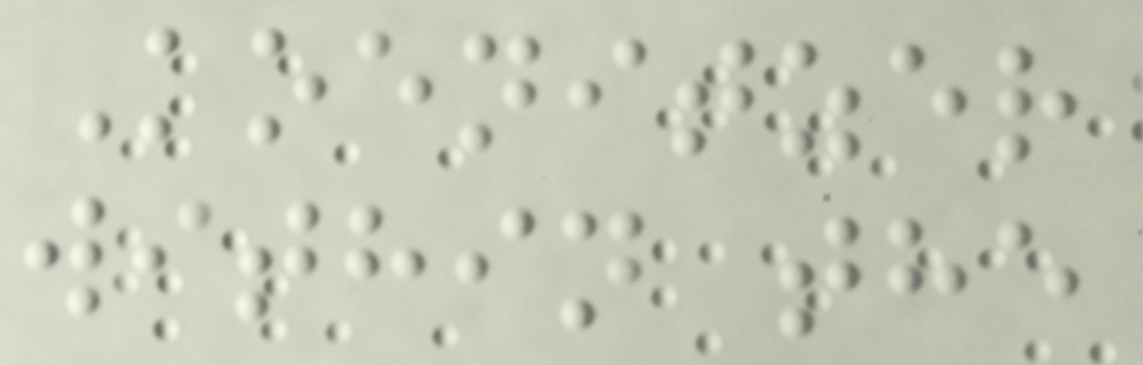Koenitzer
within the
